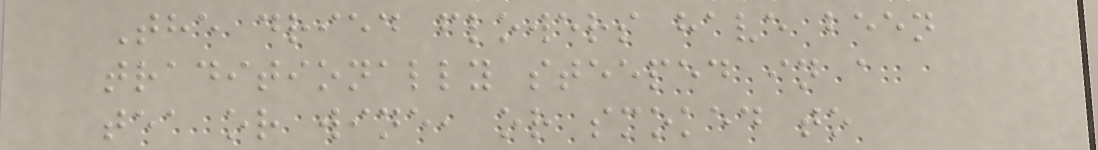The dried flowers have been
traditionally steeped in a
tea or wine, or smoked to
